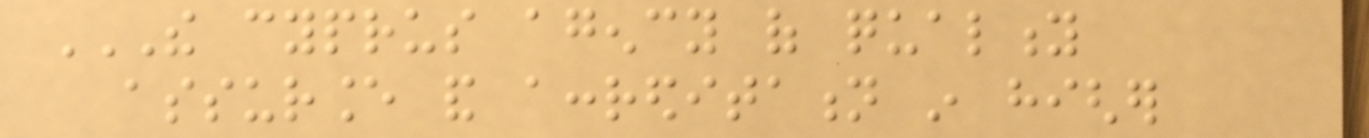THE CYPRUS AGENCY OF QUALITY
ASSURANCE AND ACCREDITATION IN HIGHER
